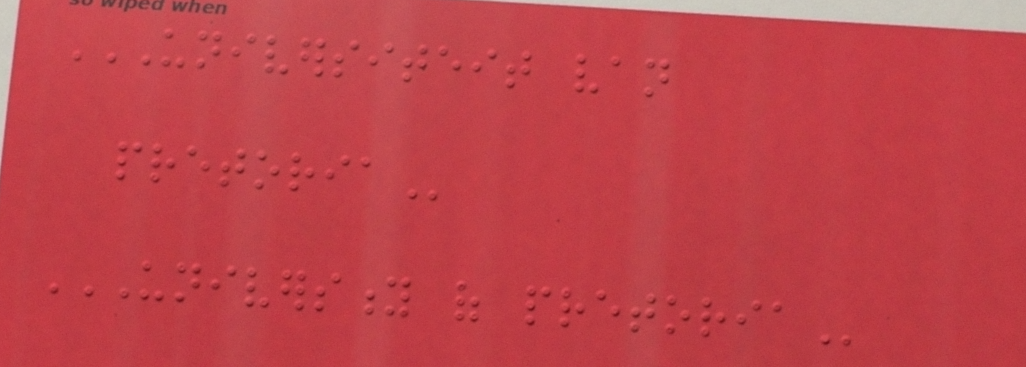UNIVERSITEIT VAN
PRETORIA
UNIVERSITY OF PRETORIA
